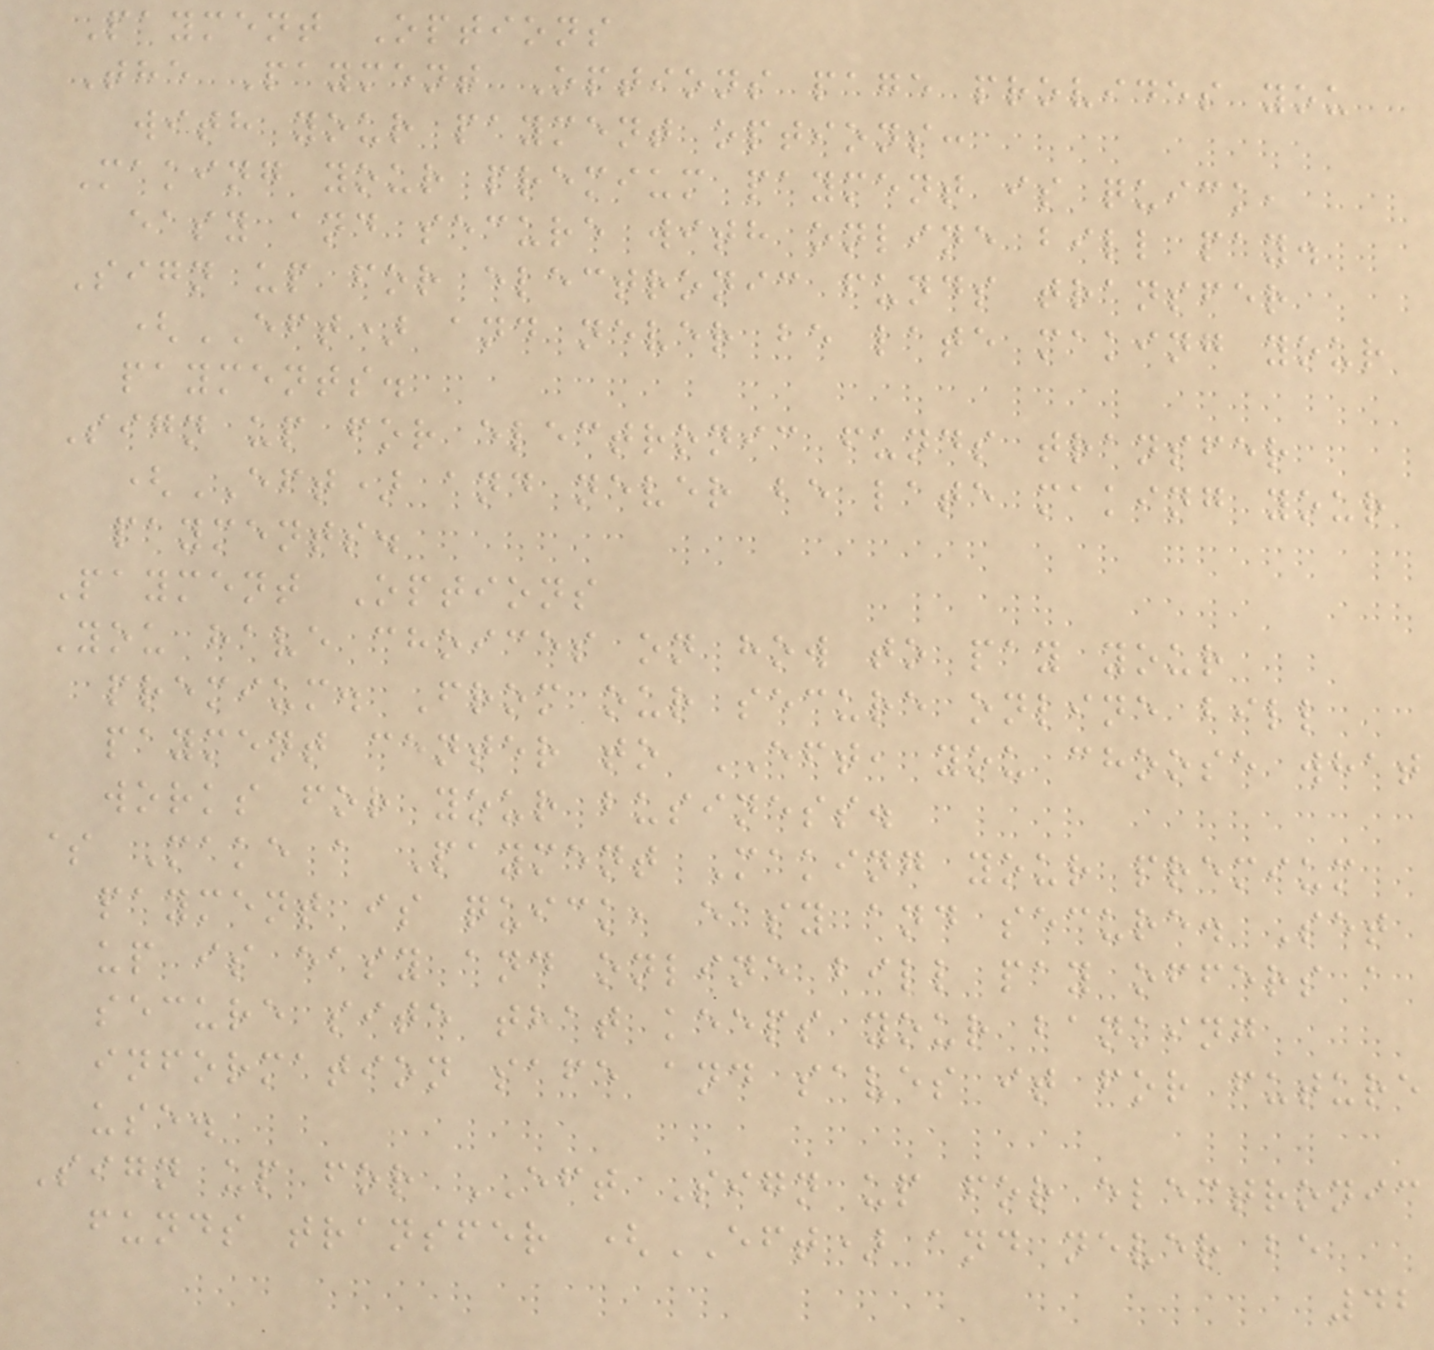Payment Options
The Payment Options page provides you
with your payment options:
Making your premium payment is quick,
easy and secure with online bill pay.
Sign up for electronic funds transfer
(EFT) and never be late making your
payments.
Sign up for electronic funds transfer
(EFT) and never be late making your
payments.
Payment Options
You have choices on how to pay your
premium. From our secure online bill
payment center to EFT, you choose what
works for your business.
$ Make a Payment Making your premium
payment is quick, easy and secure. Set
up is easy and online bill pay offers a
secure site that keeps your banking
information safe and saves it for future
use.
Sign up for EFT Sign up for electronic
funds transfer (EFT) and never be
42
